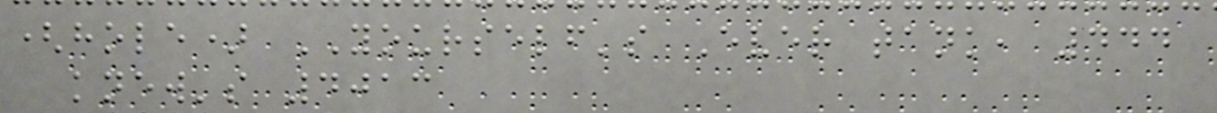(hole) YOURSELF's Ever tank, 444
knew's 4013
